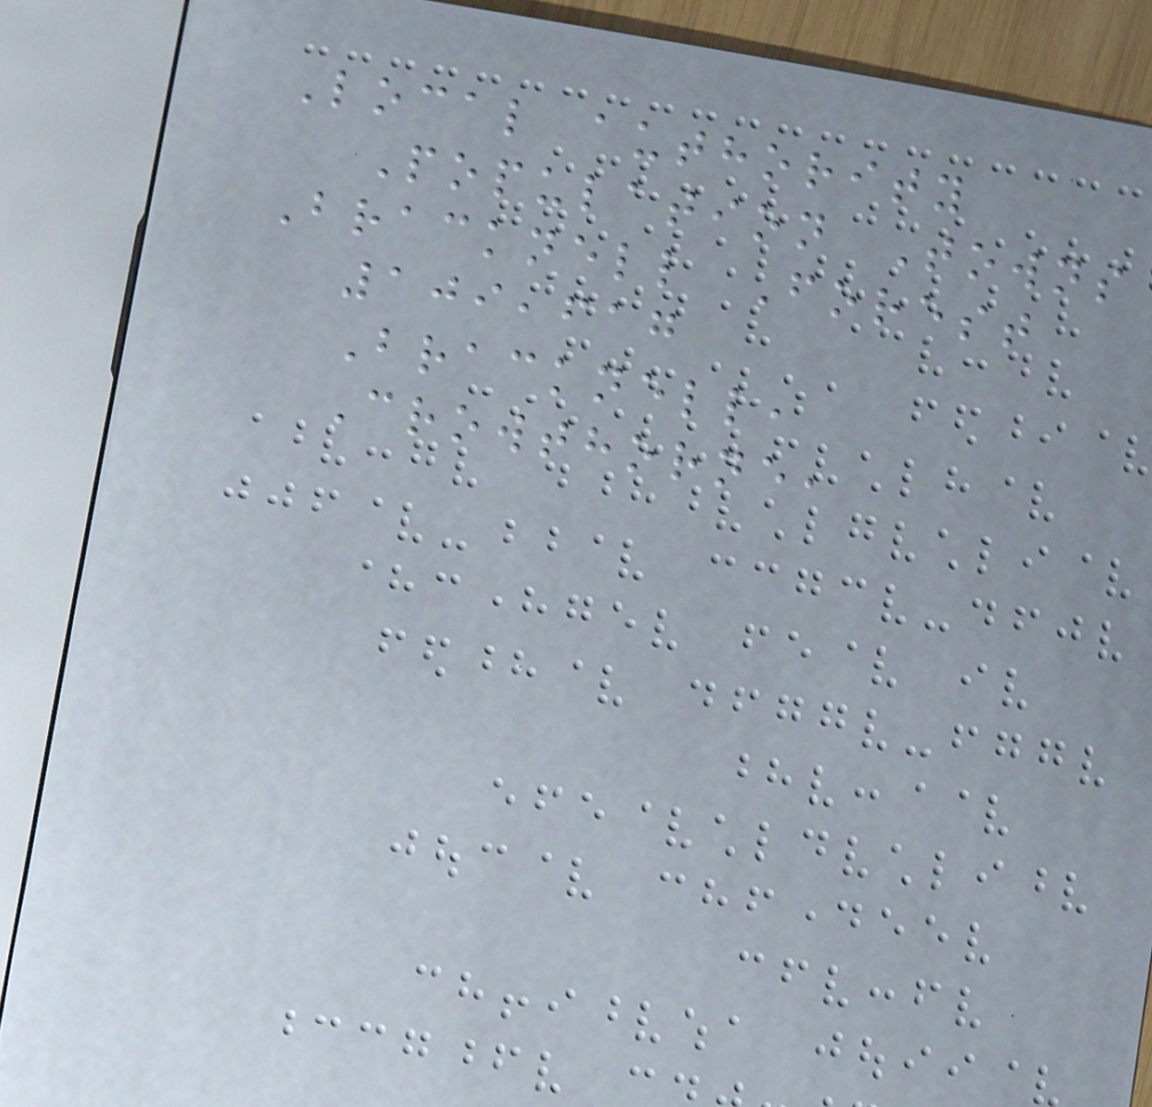Local authority
Population Towns
Bracknell Forest
109,617
Bracknell,
Crowthorne,
